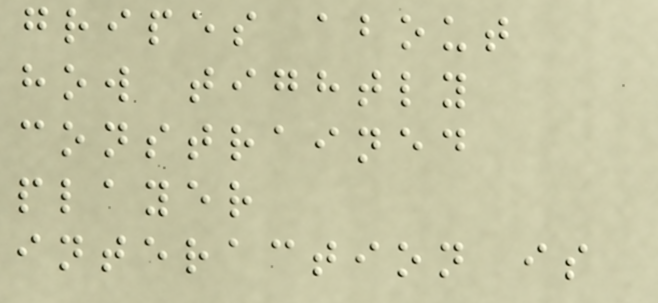gripes about
how tightly
constrained
player
interaction is
